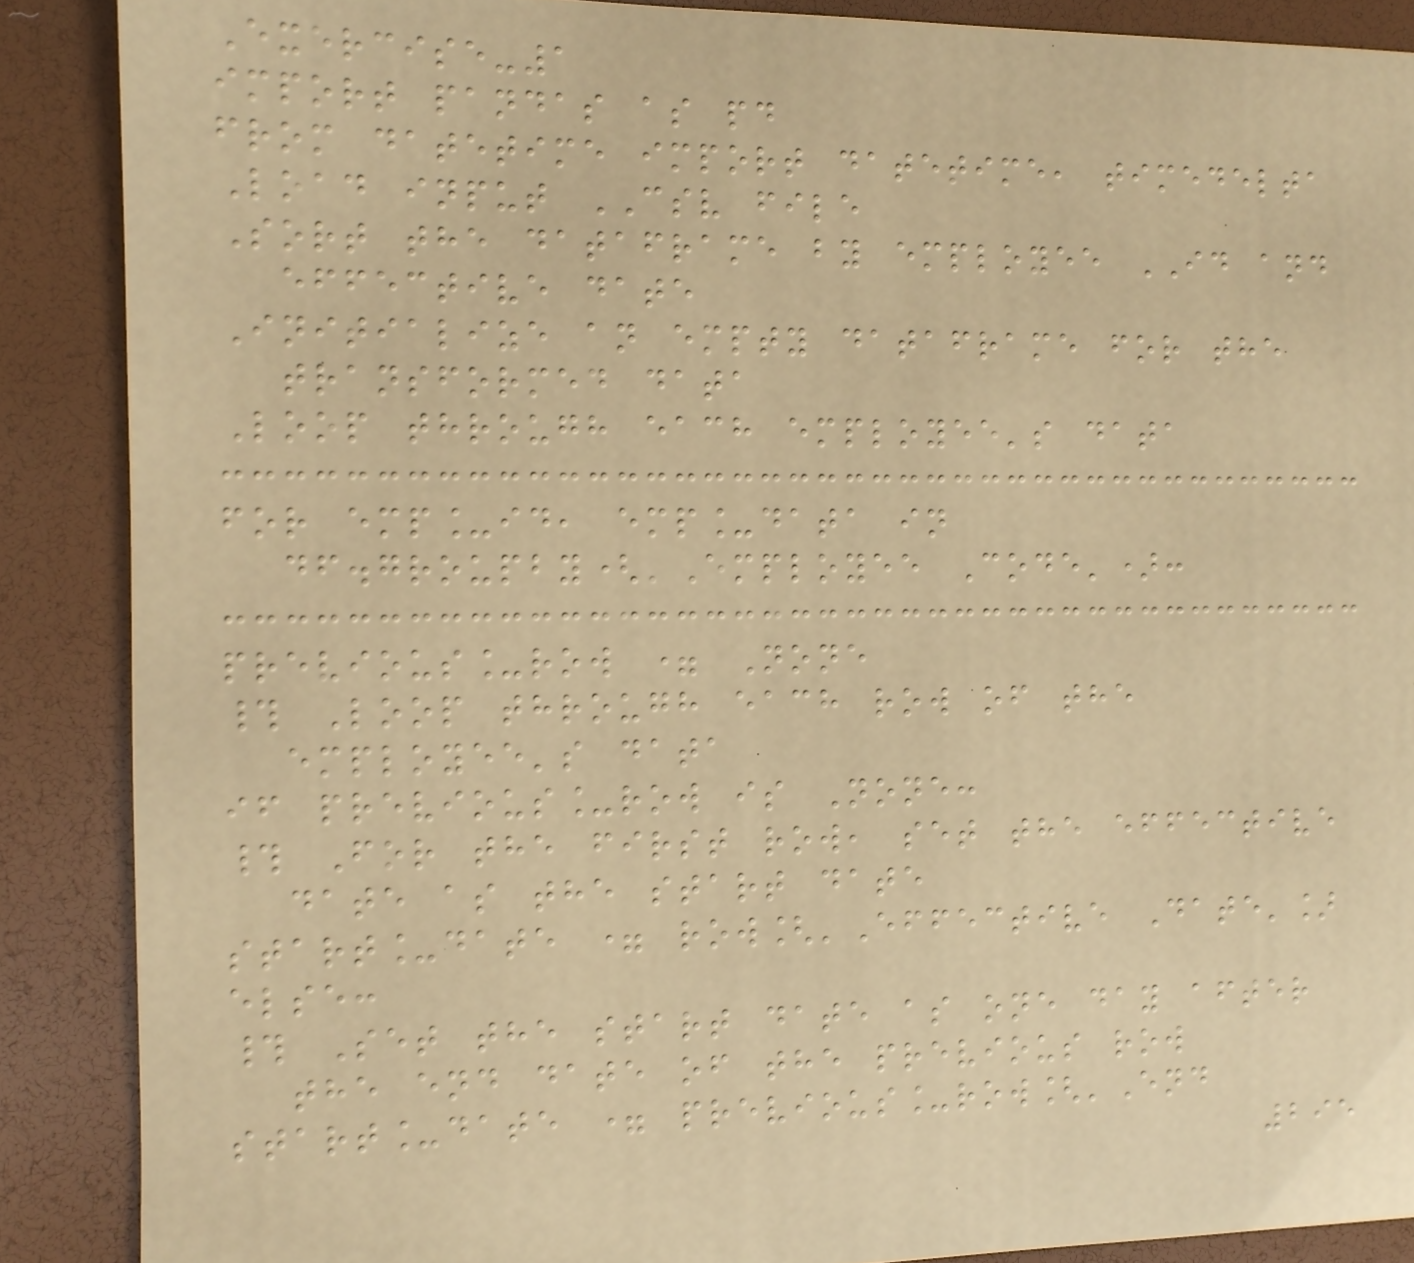Exercise-1
import pandas as pd
from datetime import datetime, timedelta
Load input CSV file
Sort the dataframe by employee ID and
effective date
Initialize an empty dataframe for the
transformed data
Loop through each employee's data
for emp_id, emp_data in
df.groupby('Employee Code'):
previous_row = None
# Loop through each row of the
employee's data
if previous_row is None:
# For the first row, set the effective
date as the start date
start_date = row['Effective Date']
else:
# Set the start date as one day after
the end date of the previous row
start_date = previous_row['End
295
